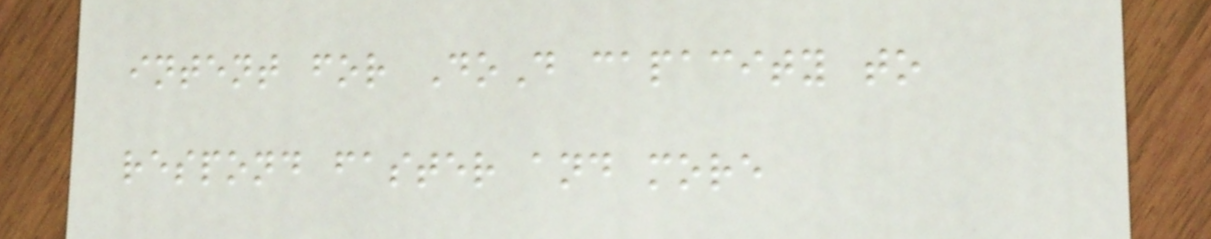intent for DoD capacity to
respond faster and more
